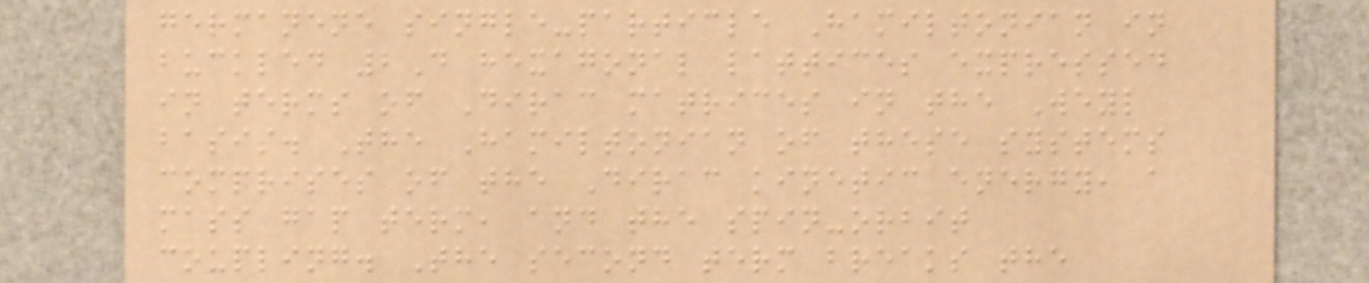germanene single-particle Hamiltonian in
buckled 2D hexagonal lattices expressed
in terms of Dirac matrices in the Weyl
basis. The Hamiltonian of these systems
comprises of the Dirac kinetic energy, a
mass gap term, and the spin-orbit
coupling. The second term breaks the
